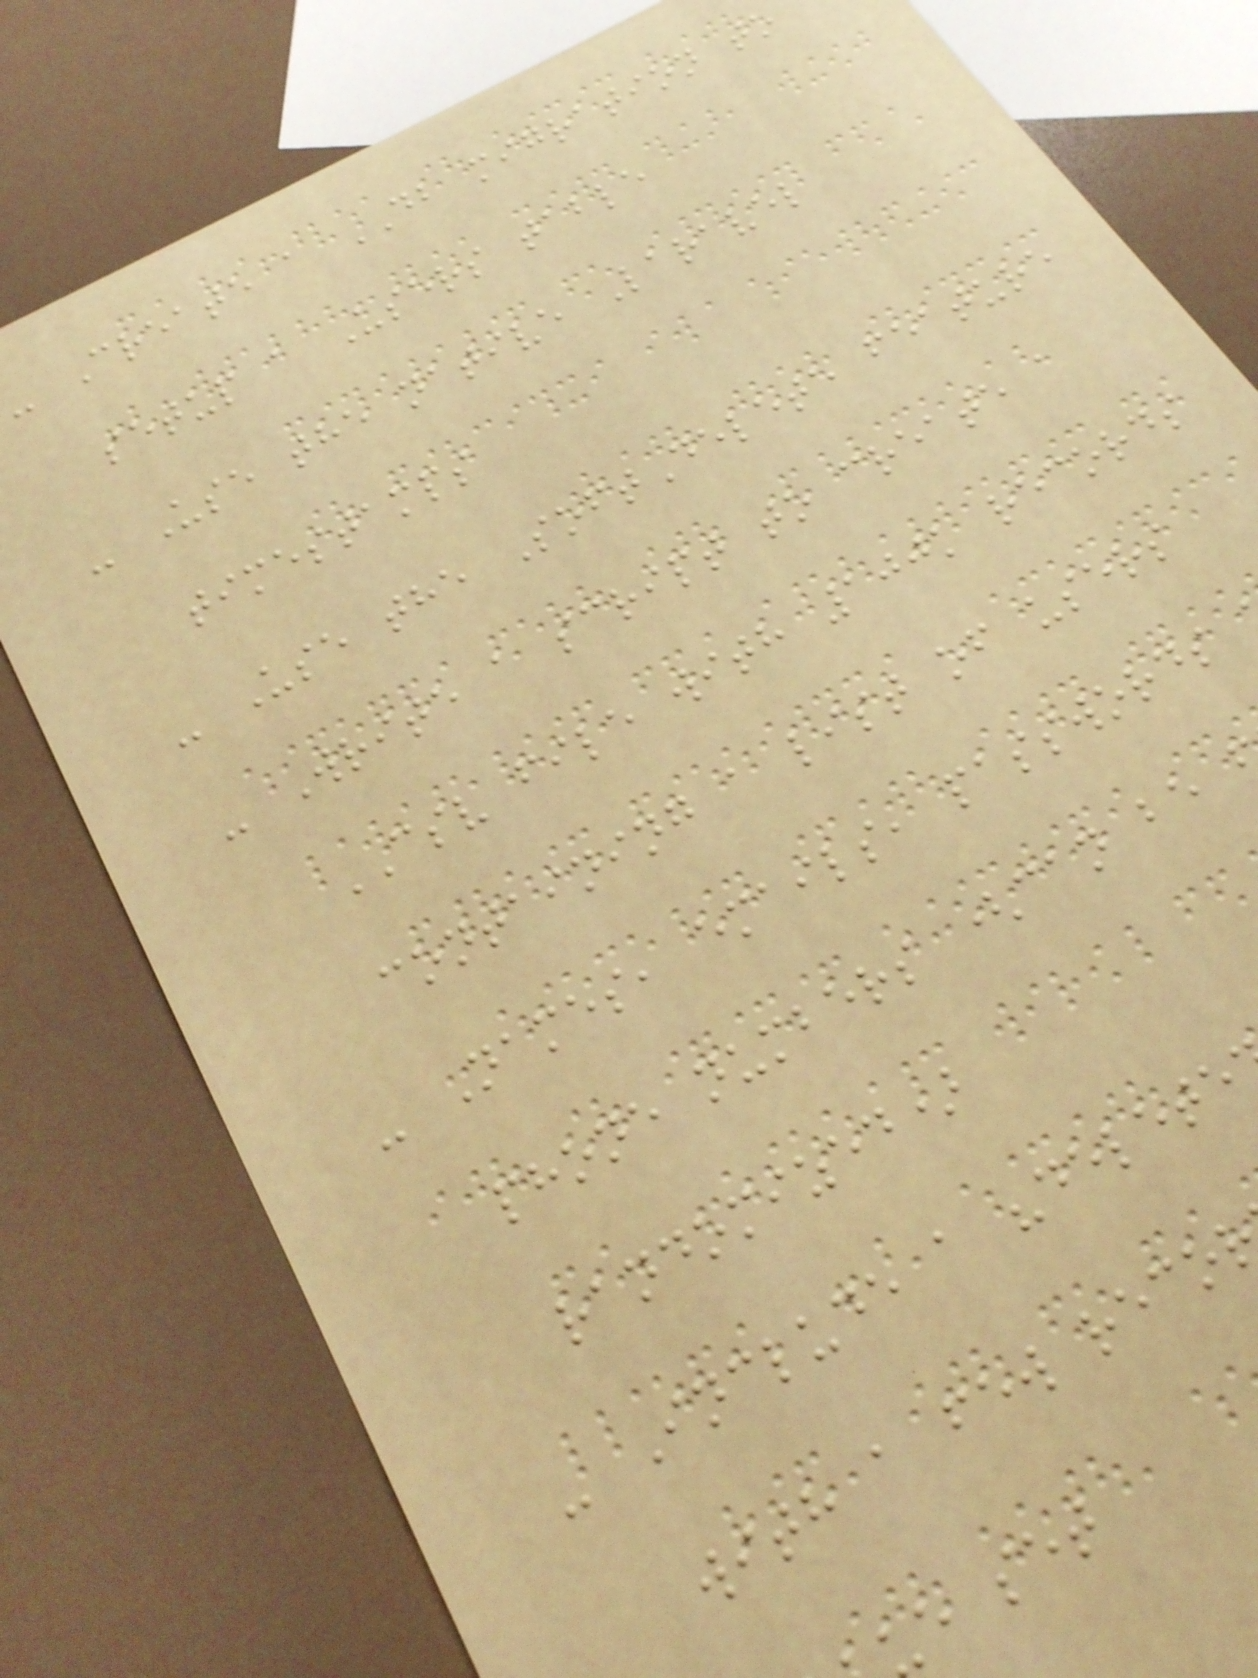- Create a DB migration to
setup a Users table
- Use the native Laravel
timestamps
- Use the SoftDelete feature
- Write a script to create a
CSV file with 100k records
containing a list of users
- Names, emails, passwords
phone numbers (can be
randomized)
- Include a "delete
with a few reco
e set
